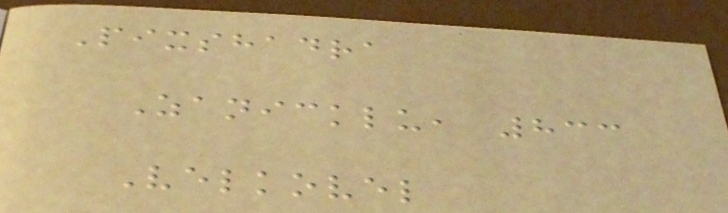Pixshadra
Zanicklu, 833
Velkovel
